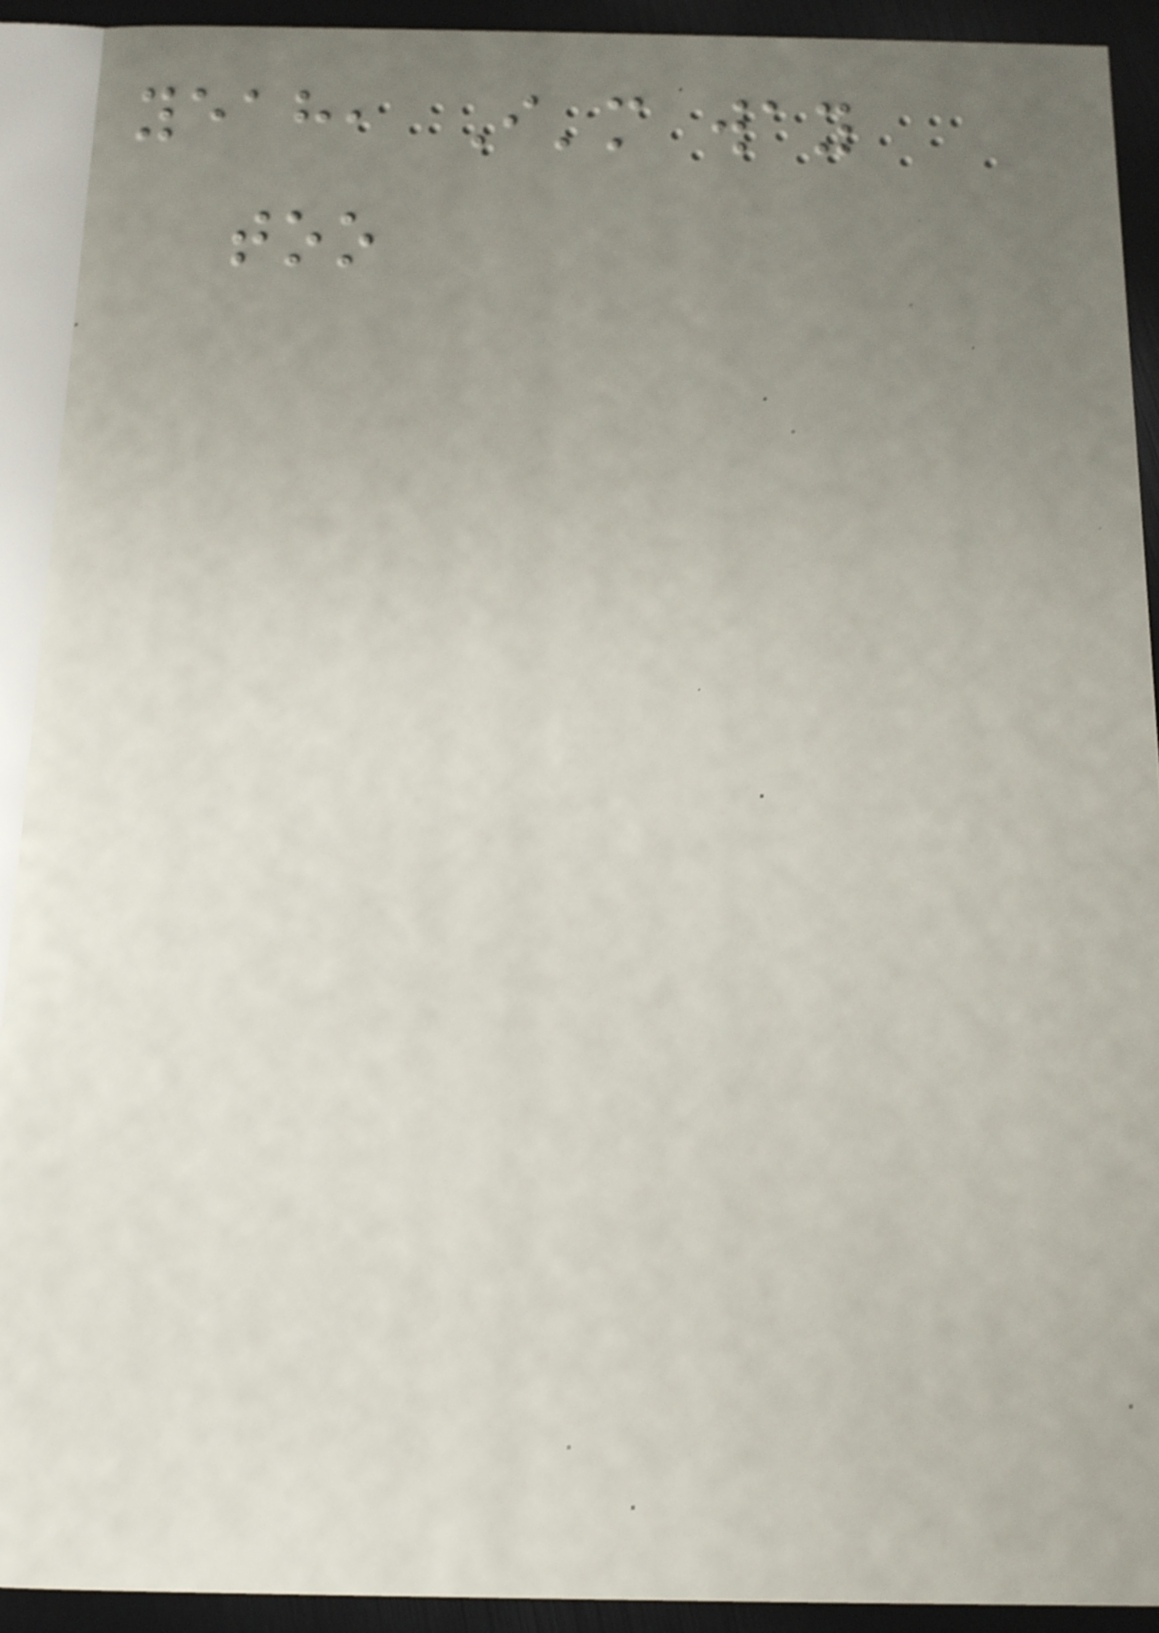yeah, I'm way
too
